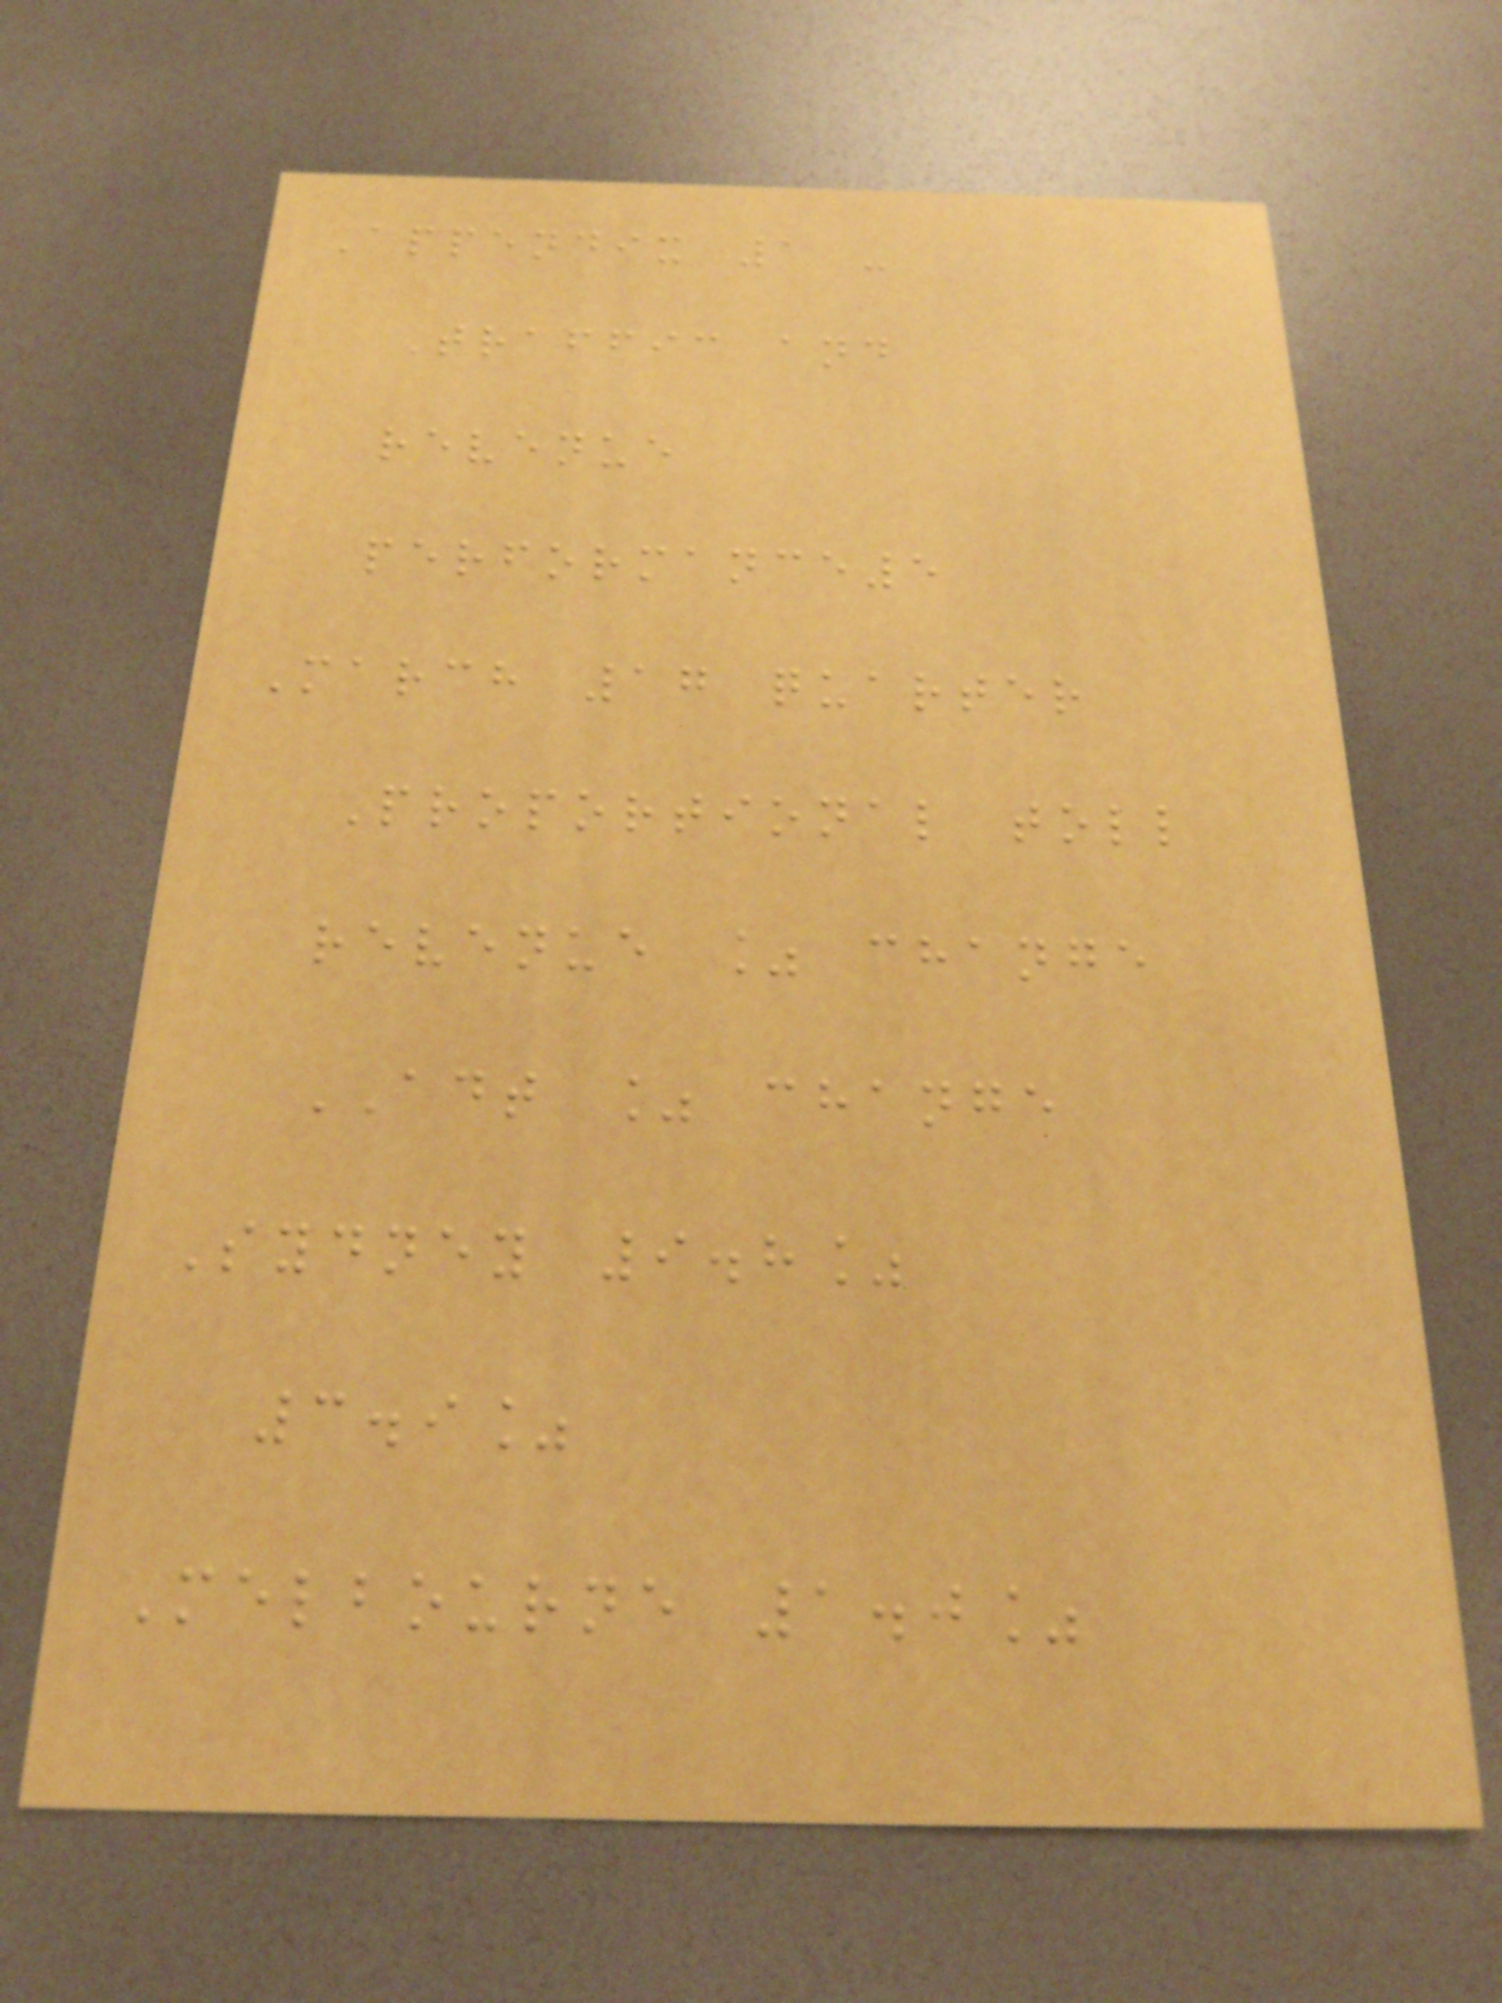Appendix 1 -
Traffic and
revenue
performance5
March 17 quarter
Proportional toll
revenue % change
ADT % change
Sydney 9.8%
3.9%
Melbourne 1.0%
